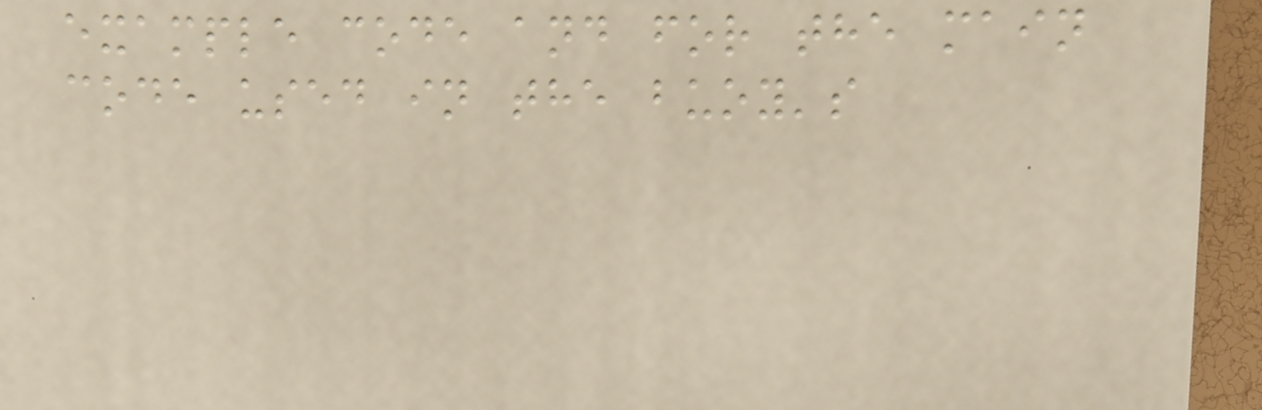example code and for the main
code used in the buoy's
